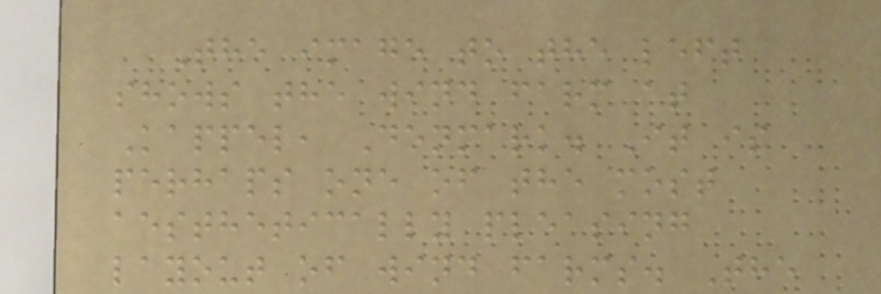The image to the left
shows the wind farm at
Kappel, Denmark. It is
perhaps one of the most
aesthetically pleasing
layout of wind farms. The
